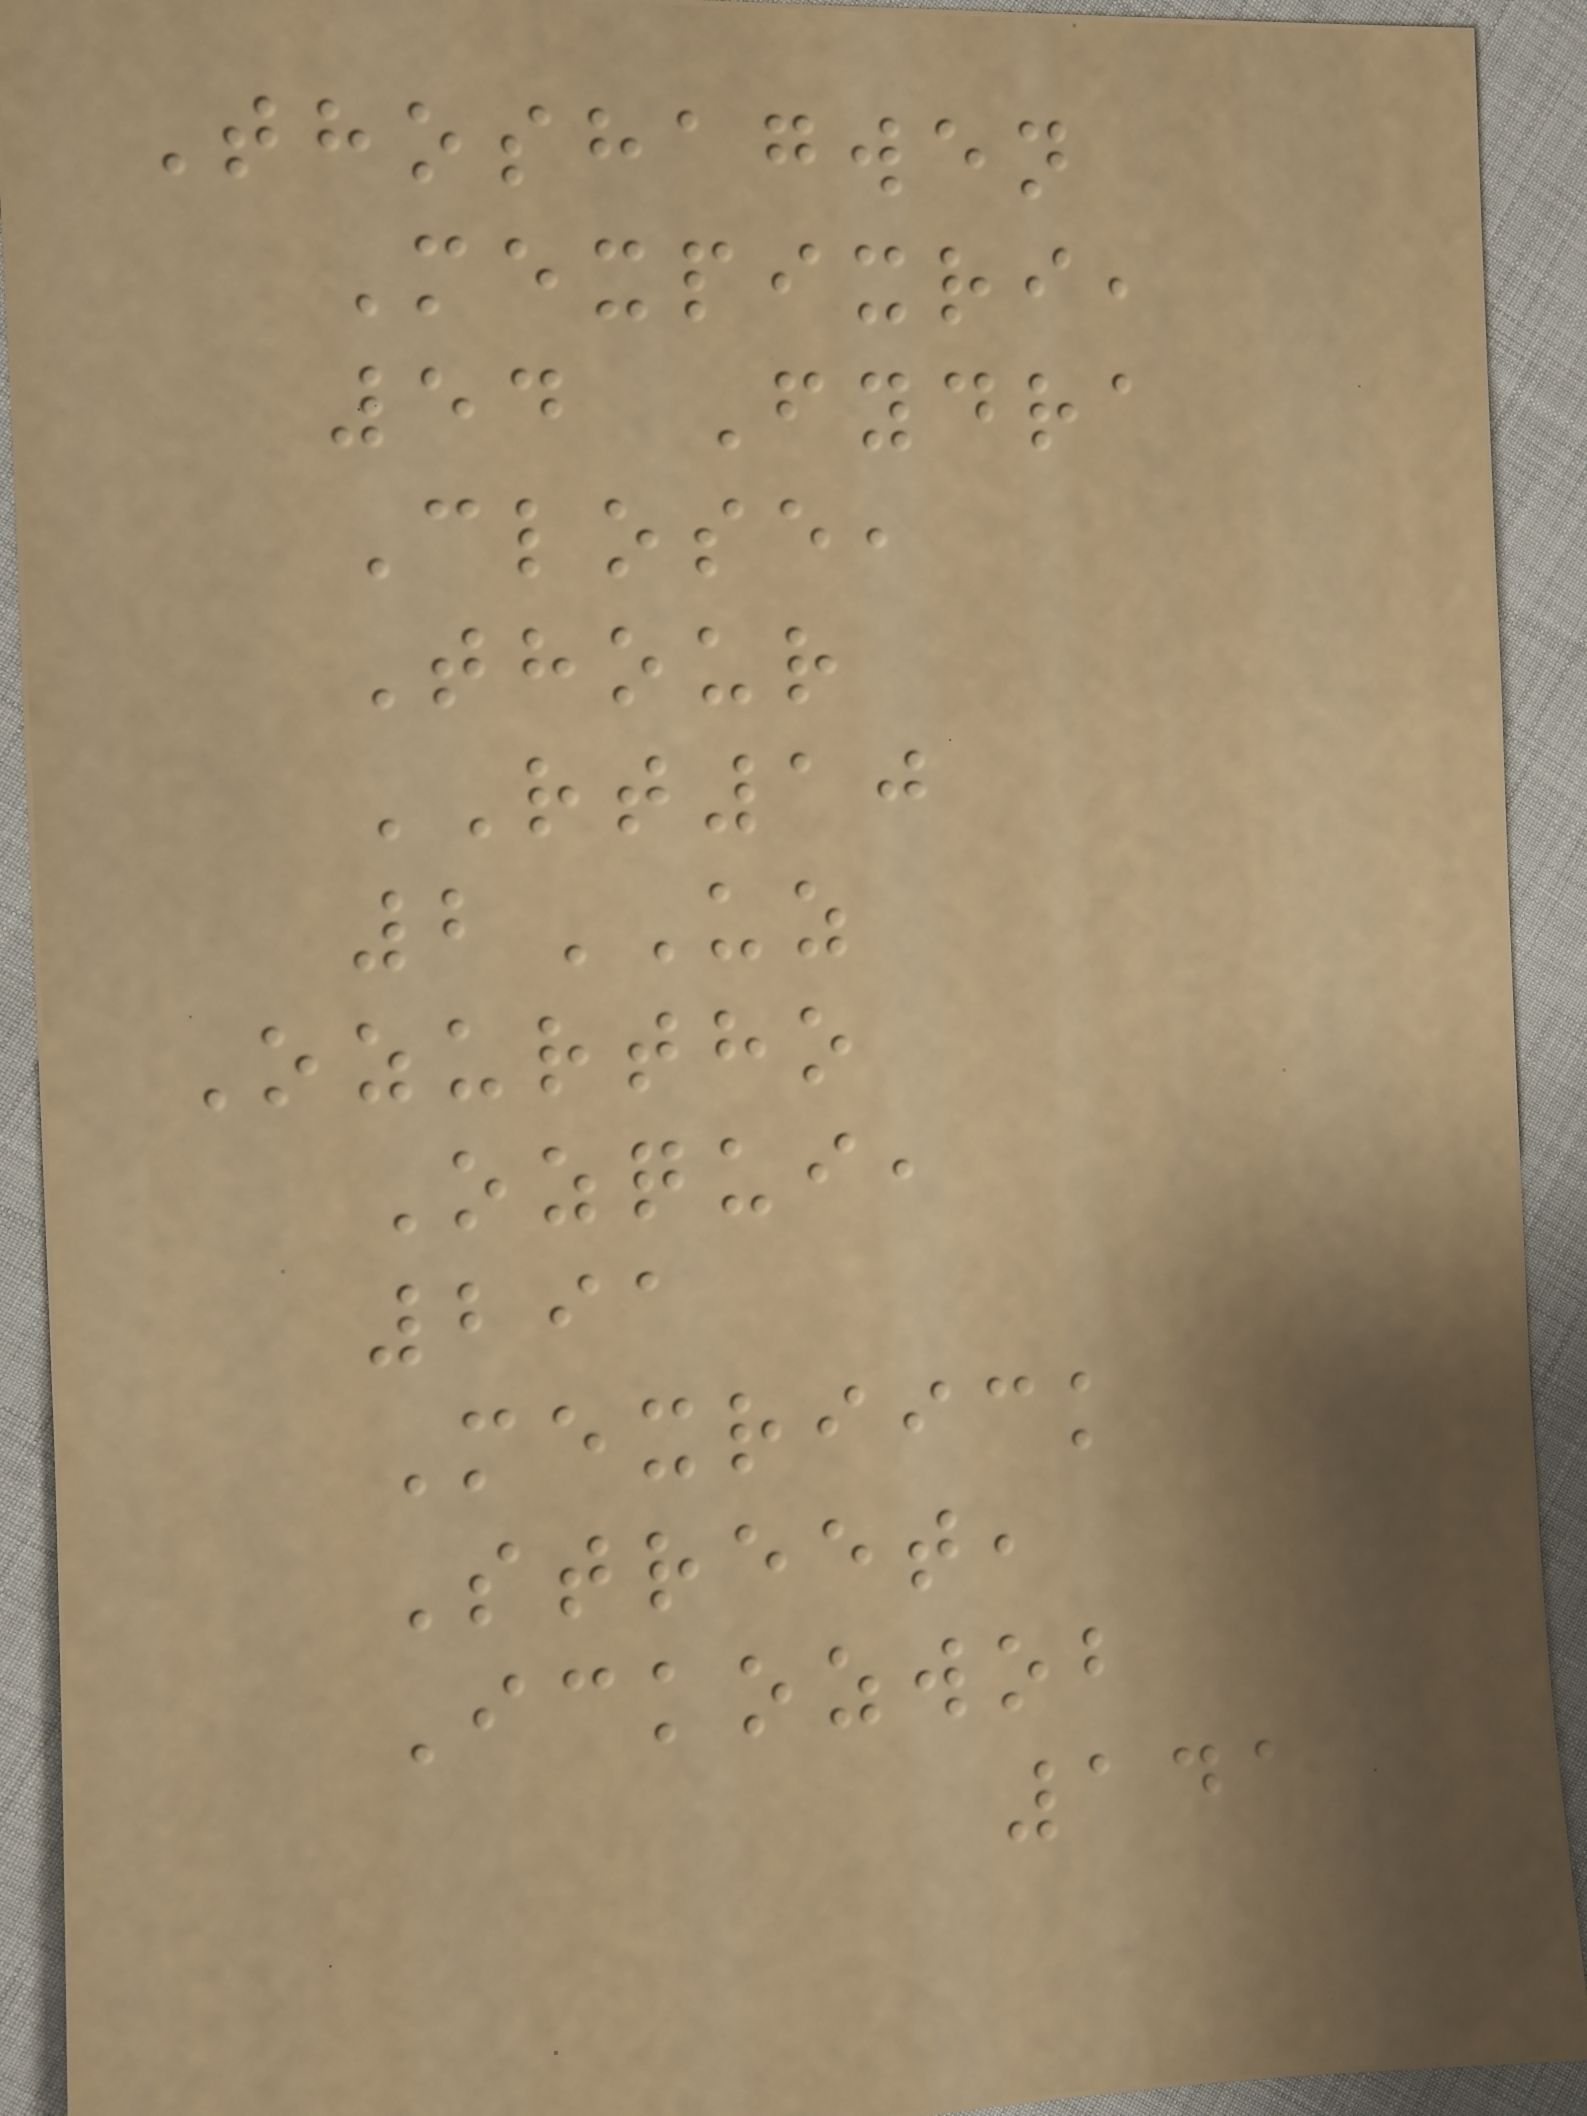Thoshagwen
Mexpixri,
54 Fydra
Close,
Thour
RT10
2UZ
Ozurtho
Ozqui,
291
Mexriick
Street,
Ickozwob
141
